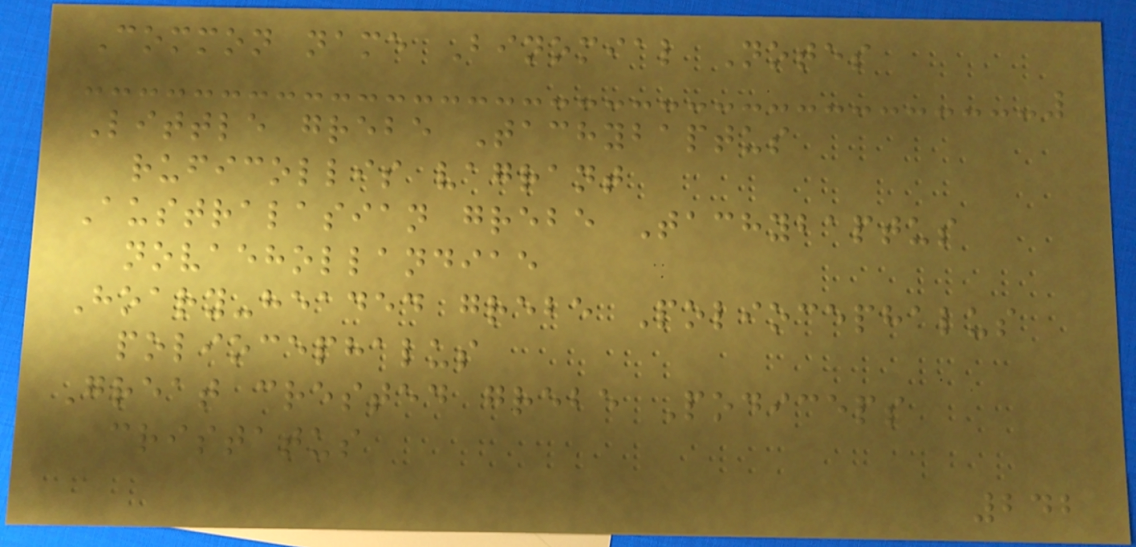Common name Binomial Notes
Little grebe Tachybaptus
ruficollis vagrant
Australasian grebe Tachybaptus
novaehollandiae
Hoary-headed grebe Poliocephalus
poliocephalus
Great crested grebe Podiceps
cristatus
242
